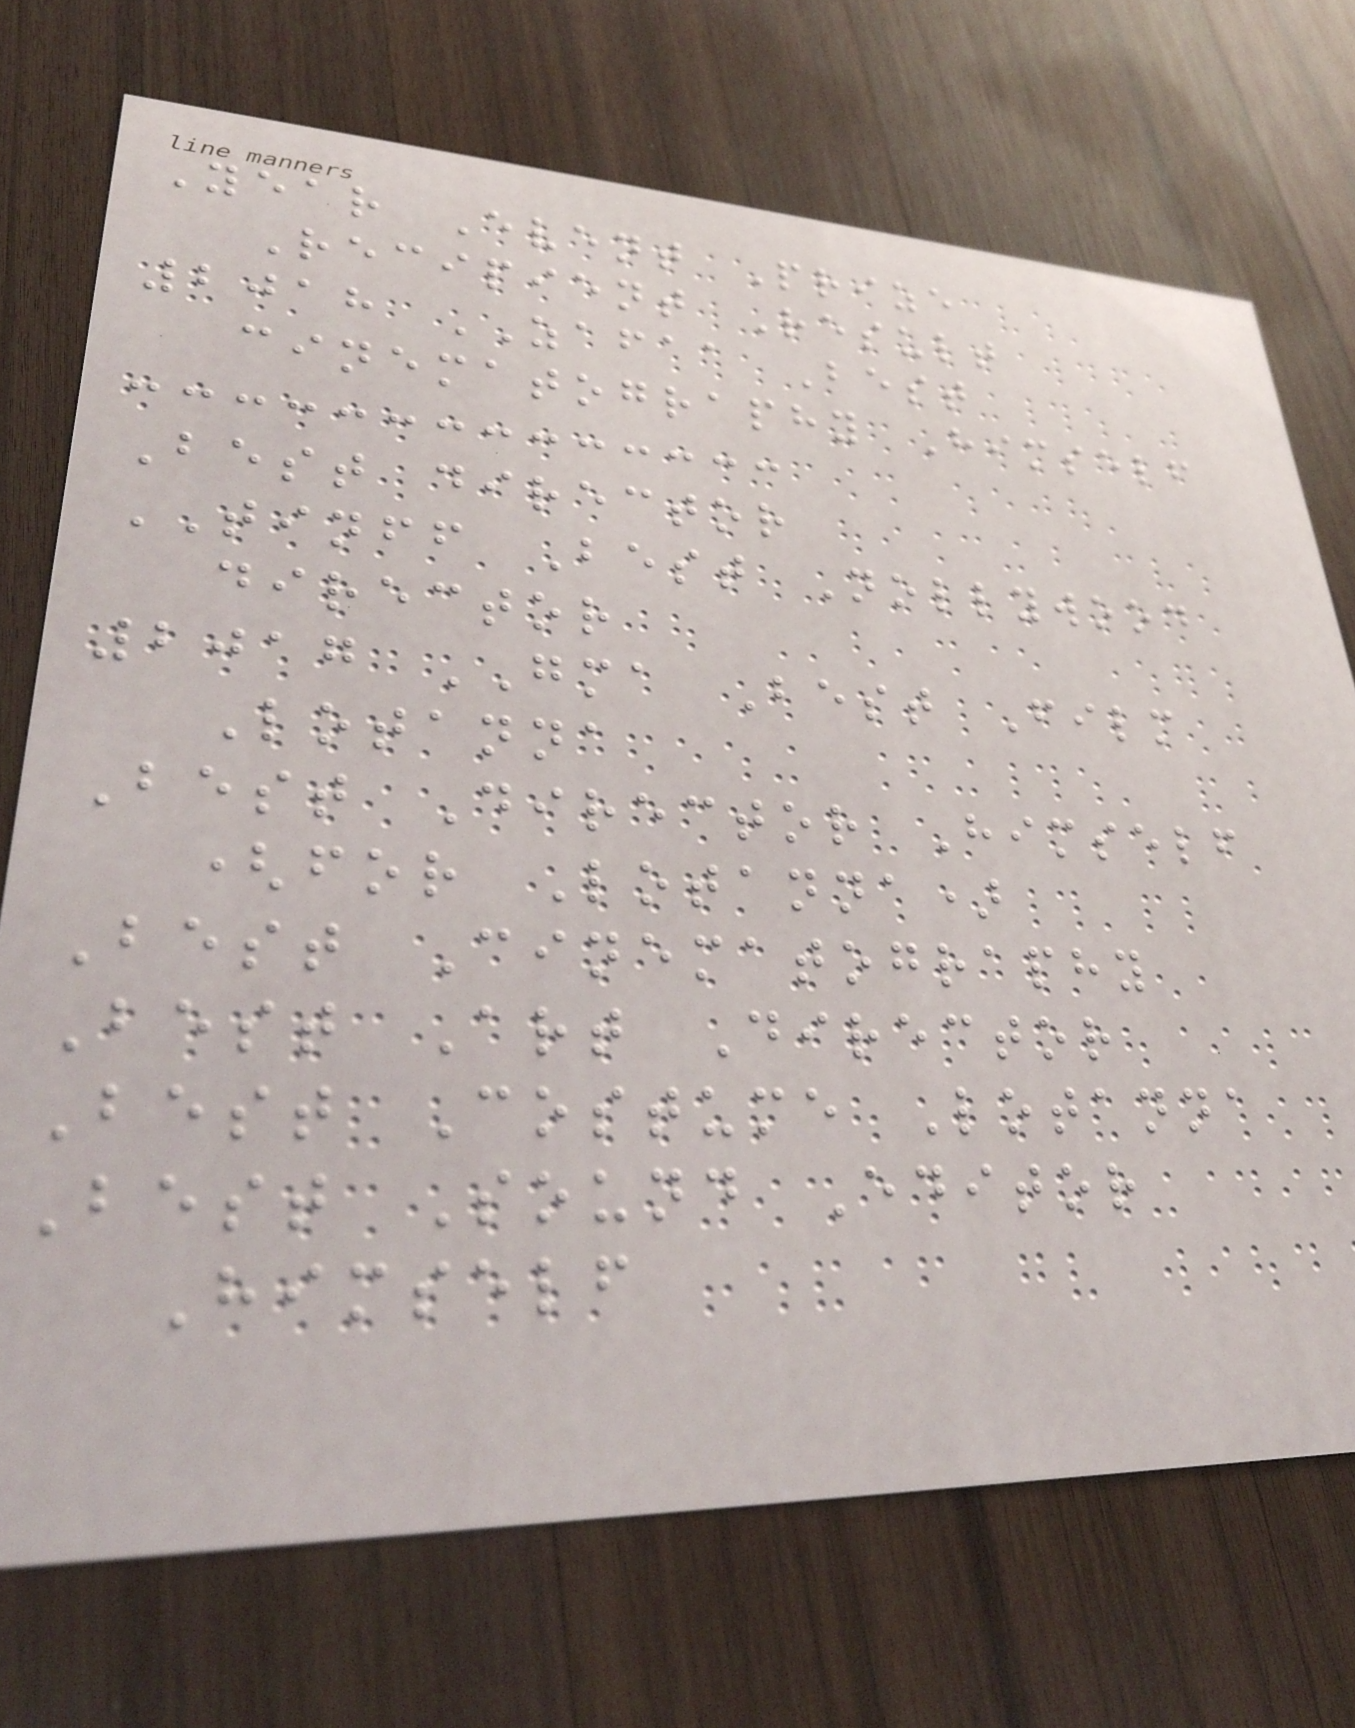Year Event Prize
Recipient Result
2018 ZAFAA Best
cinematography Himself
Best director
TINFF Best Nollywood
director
2017 GMA Best Film
Lotanna
Best Director Himself
(for Lotanna)
Best Cinematography
Best Art Director
Best Costume Lotanna
Best Sound Editor
Himself
